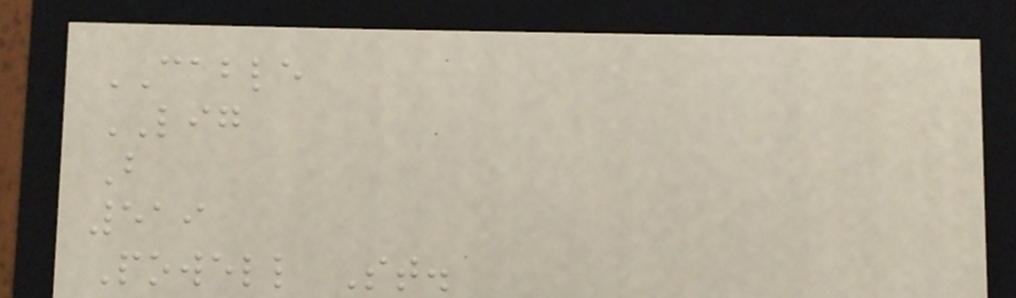CABLE
LIG
B
519
Powell St.
